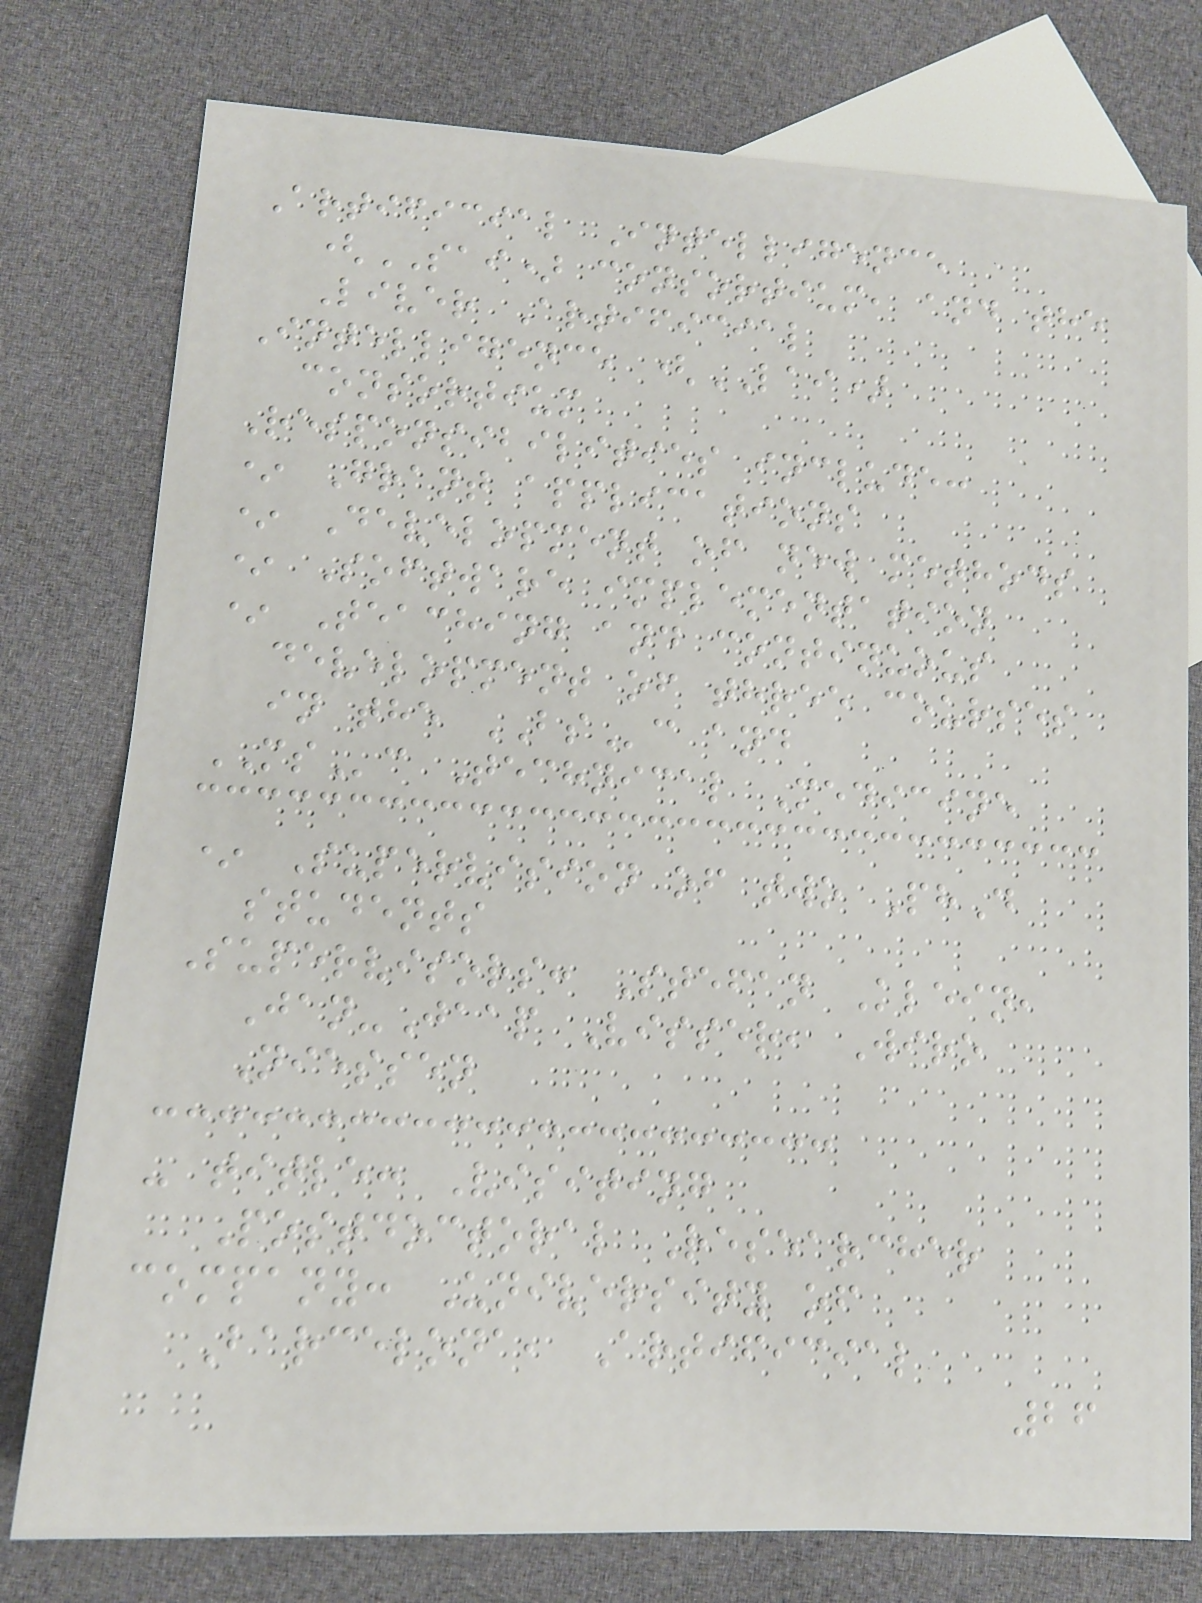Artificial Intelligence
(SAI) consortium, and the
Liver Artificial
Intelligence (LAI)
consortium
Responsibilities include:
* Grant applications
* Development of new methods
* Software implementation
* Teaching and continuous
development of three courses
in the BSc and
MSc Technical Medicine
* Supervision of two PhD
students
Supervisors: Stefan Klein,
Jan-Jaap Visser, Wiro
Niessen
- title: Visiting
Postdoctoral Researcher
company: University of
Barcelona, Artificial
26
